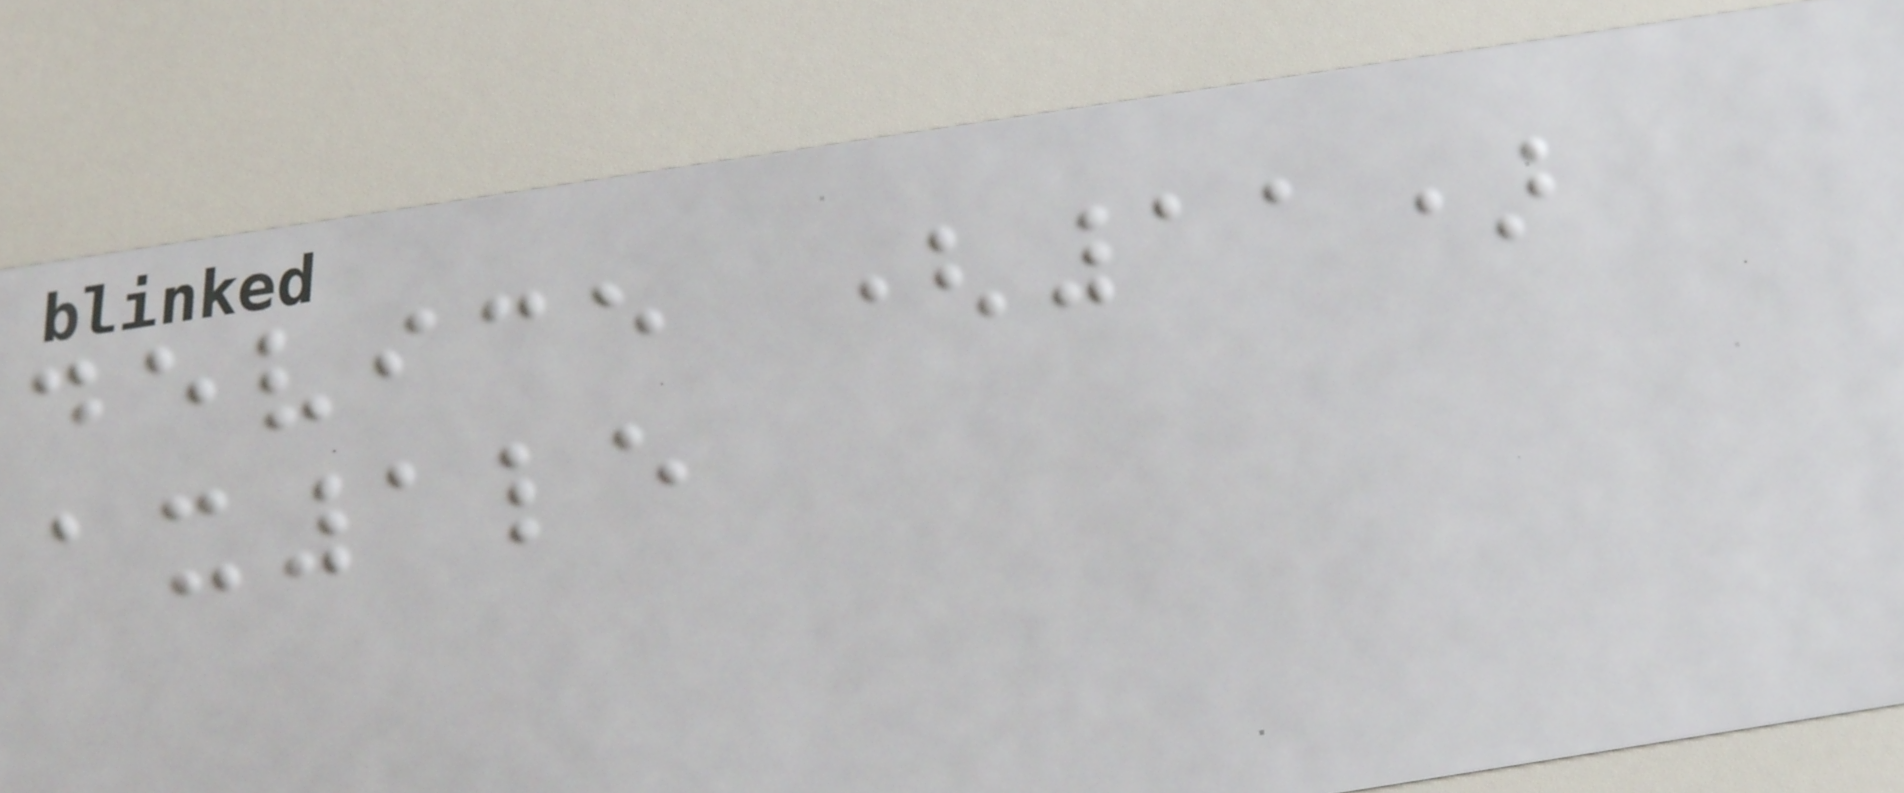device (11)
ax1le
